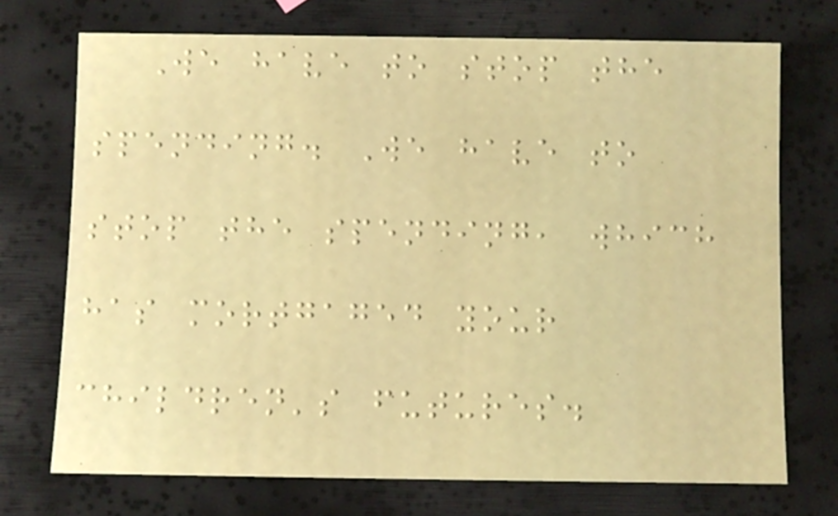We have to stop the
spending. We have to
stop the spending, which
has mortgaged your
children's futures.
